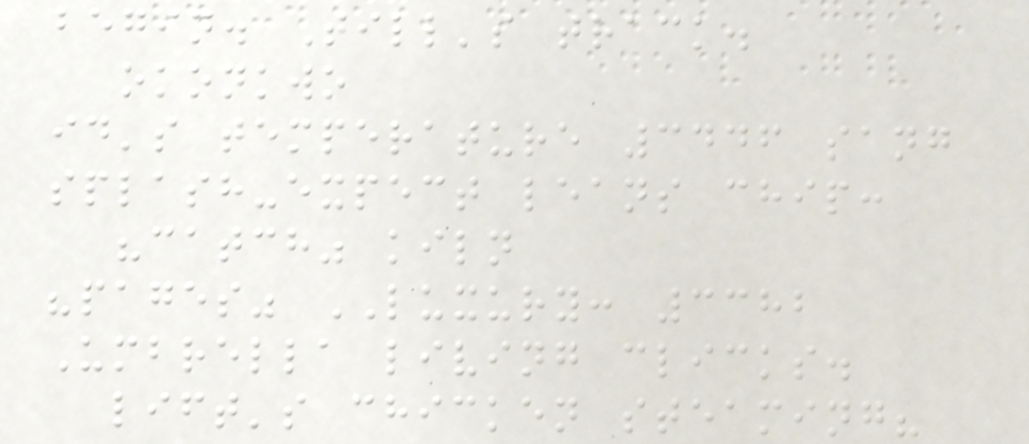begin. Till's track.
okonkwo
id's temperature 3446 sang
splash-expect leans chip:
"catch" kiln
"pages" LUXURY: 3382
Umbrella living clicks.
lift's chicken steaming?
